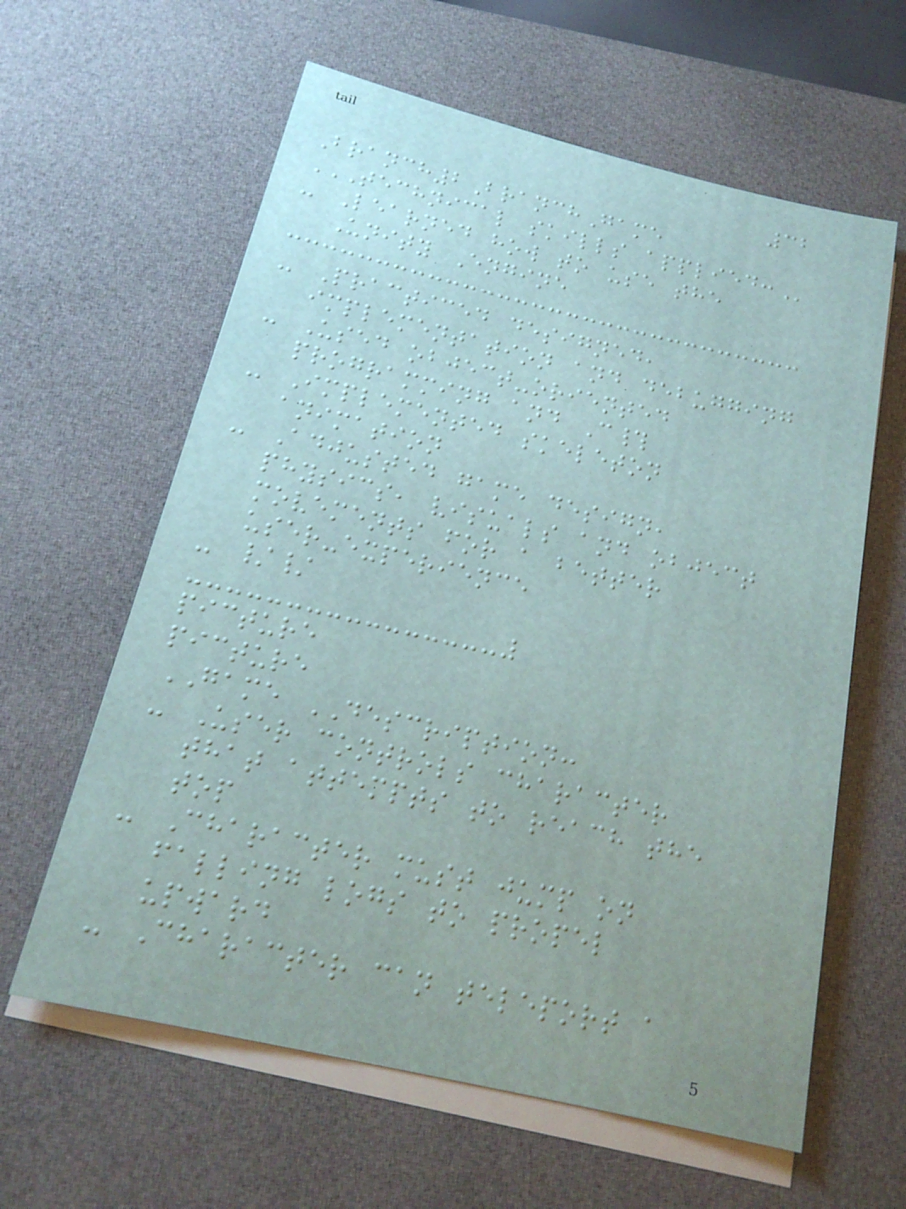32
Branch2BranchGame
TECHNICAL SKILLS APPLIED:
- Learned how to use the
Unity Engine
- Practiced designed,
implementation and debugging
- Used object-oriented
programming and C#
- Implemented skeleton
animation
- Adjusted game design,
physics, visuals and object
movements for a better
user-experience
- //
picture
picture
GAME DESCRIPTION:
- User controls character
that attempts to reach the
top
- Character must jump on
falling logs to propel
upward
- Character can teleport a
